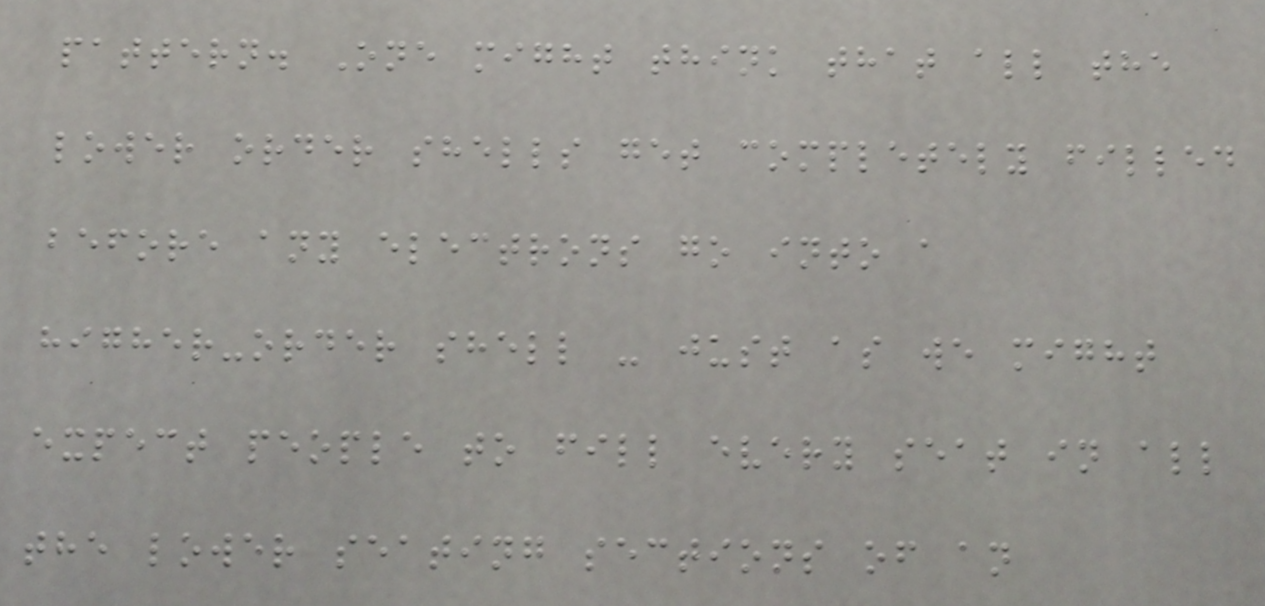pattern. One might think that all the
lower order shells get completely filled
before any electrons go into a
higher-order shell - just as we might
expect people to fill every seat in all
the lower seating sections of an
